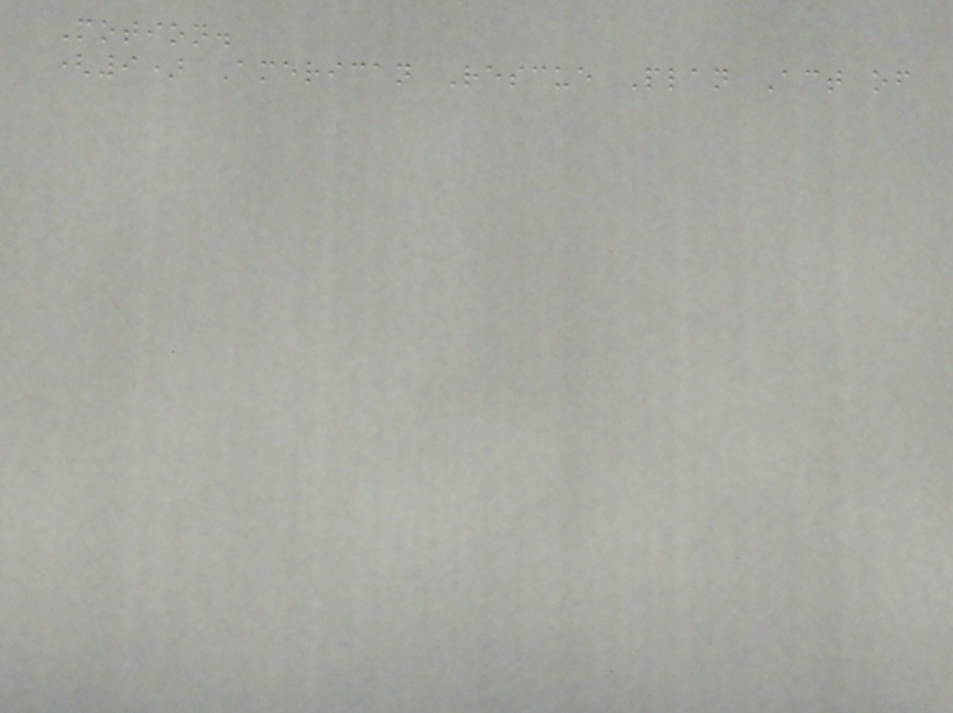Motion.
(9) American Rescue Plan Act of
